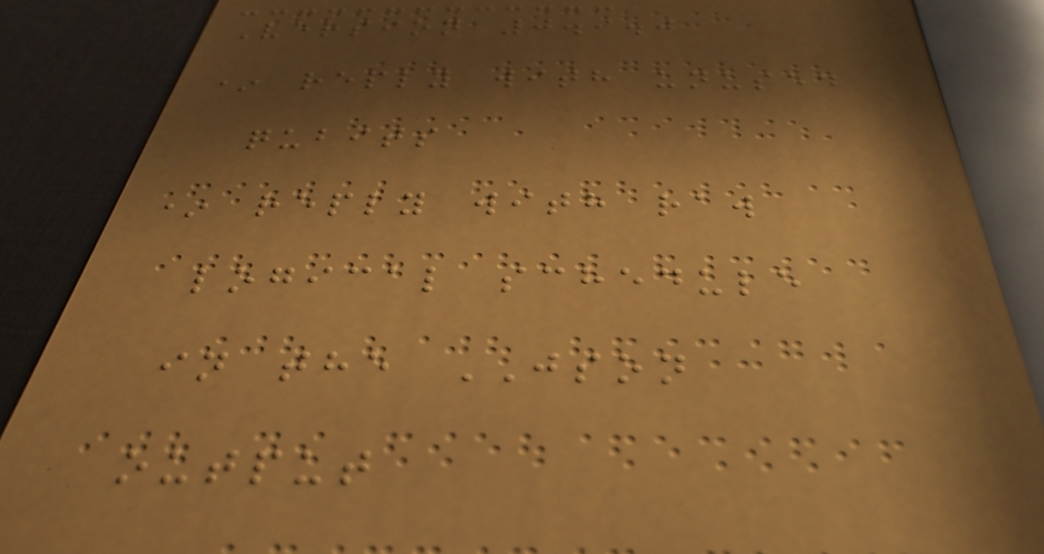Version 0.9.0
* reply with unused
qubits
* reply with raw
logical schedule
in the JSON
output
